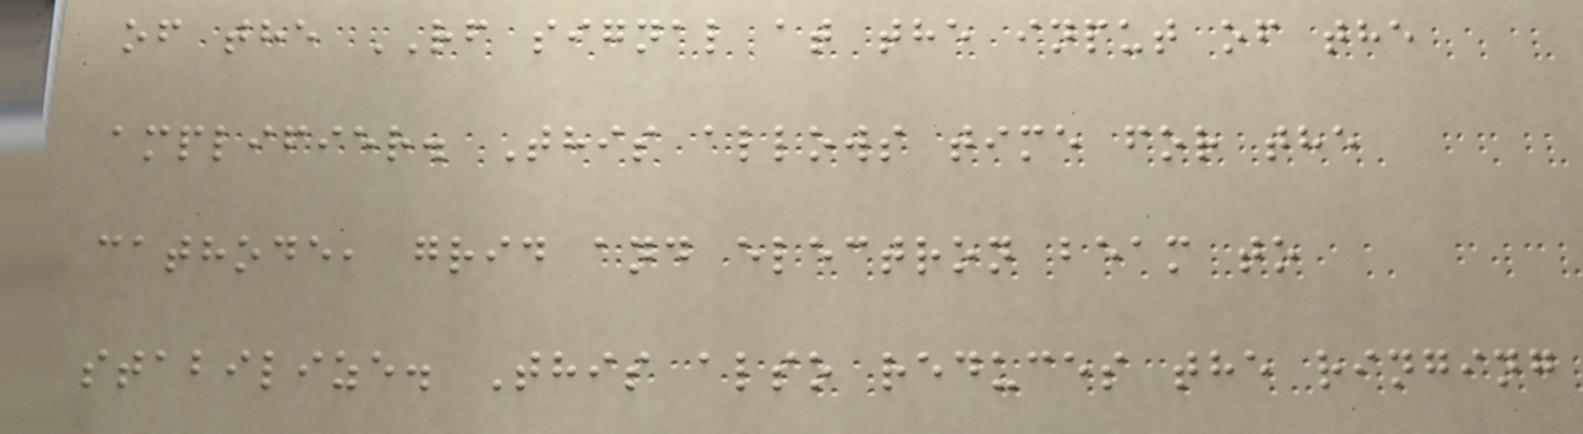of the RF signal at the input of the
amplifier. This allows time for the
cathode, grid and electron beam to
stabilize. This also reduces the ringing
